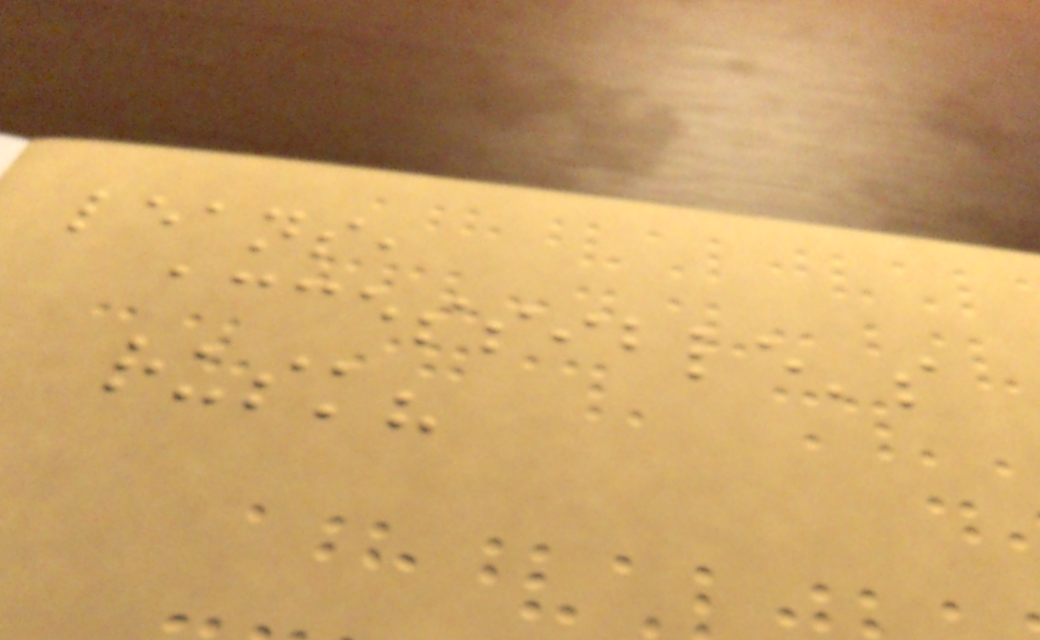leans,
accessible's
rusk?
